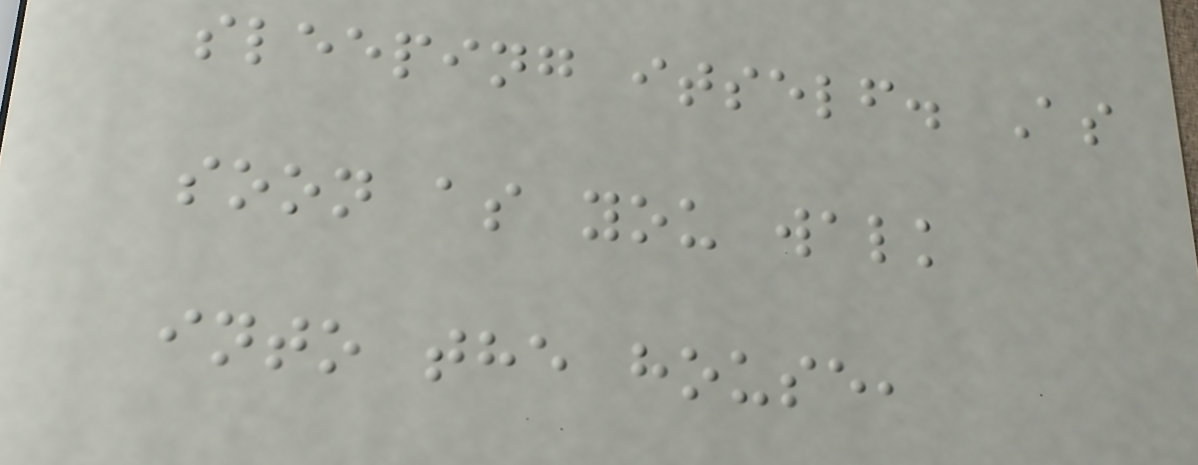sleeping itself. As
soon as you walk
into the house,
